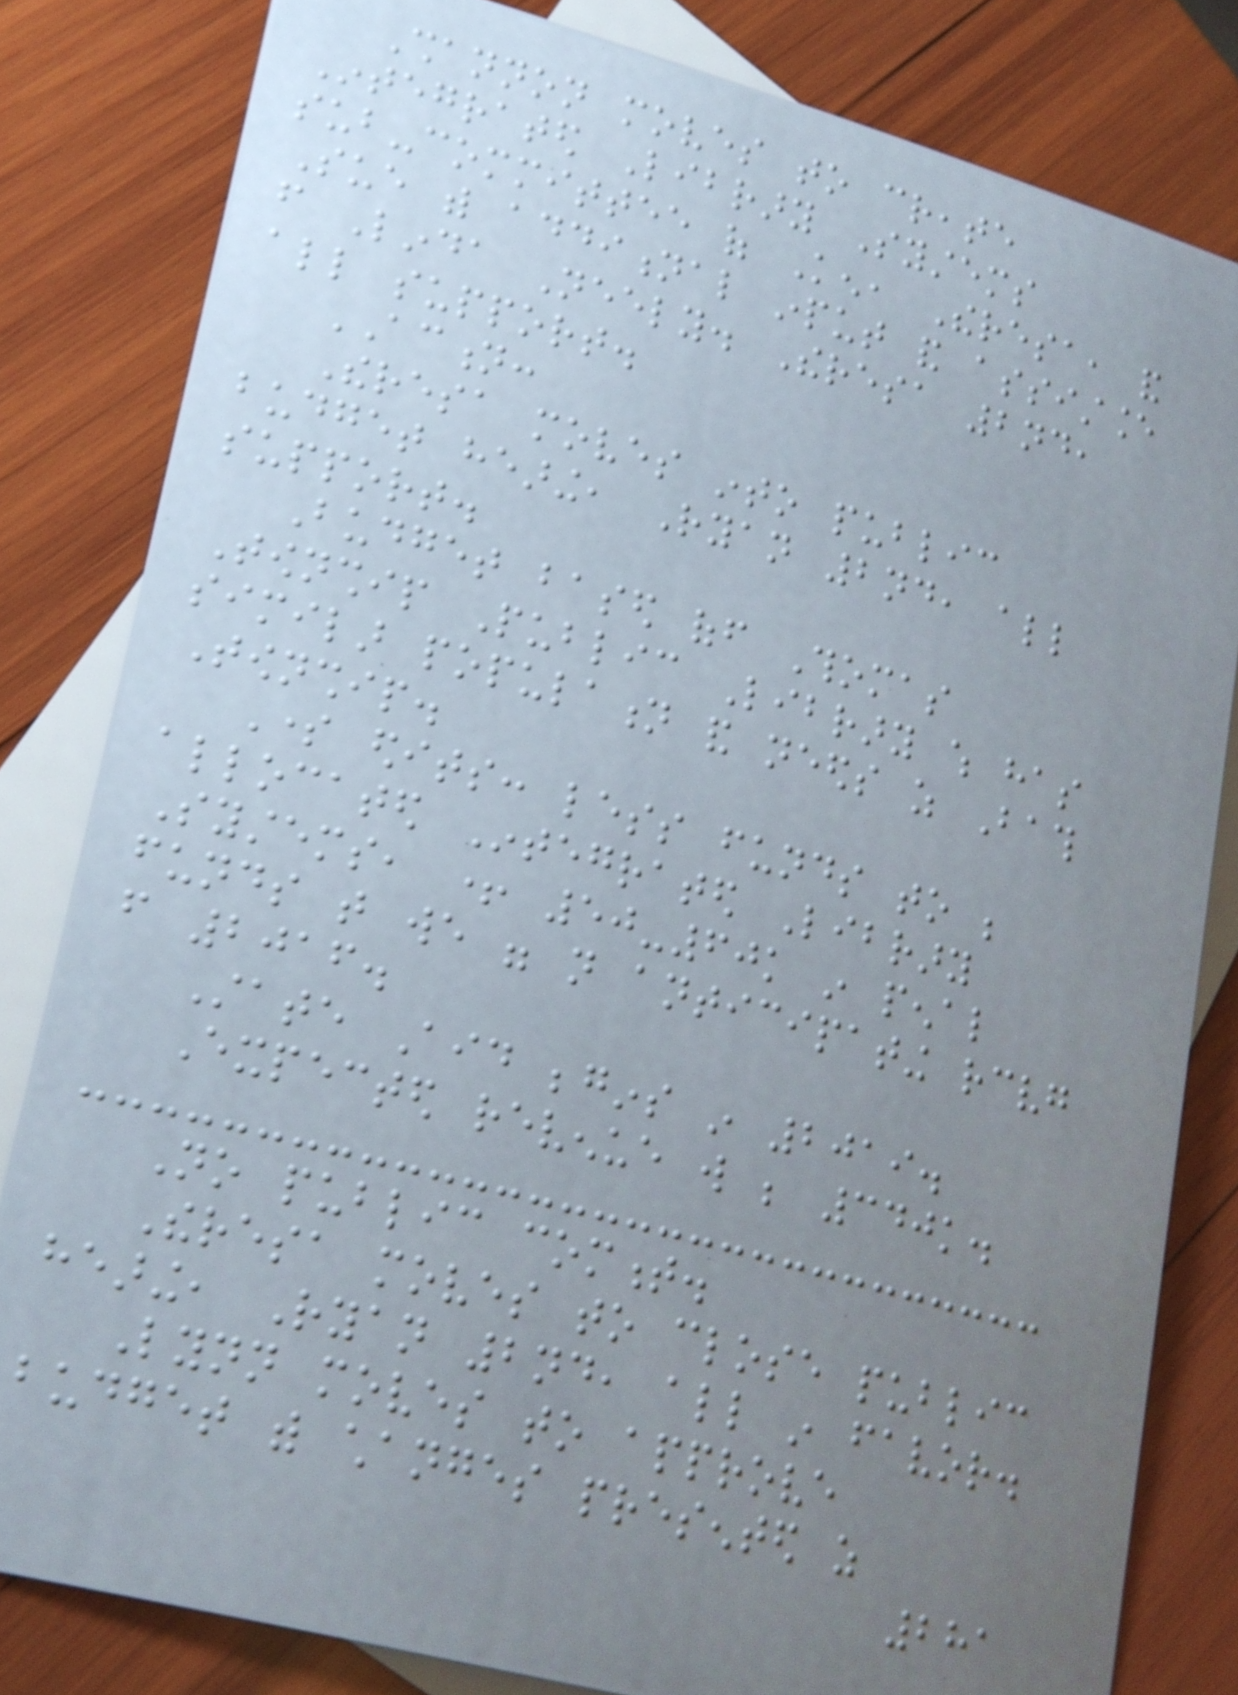Shannon moves to create
Integrated Library Systems
sub-committee of Ken, Theresa, and
Sue with additional input and assistance
from Linda Neely. Theresa 2nd,
all support.
ACTION:
Theresa moves into public
budget hearing, Ryan 2nd, all
support.
Budget based off Thomas
Township Public Library which has
similar population and needs as Bath
Township.
Some edits: less funds to be
allocated Integrated Library
Systems, + 50-60k in penal
funds that we were not anticipating receiving
from 2016.
State Aid begins in 2019.
Expected revenue will be 340k.
No public comment.
Theresa moves to close public
hearing, Ryan 2nd, all in favor.
Lynn moves to approve
budget with changes presented as
281
